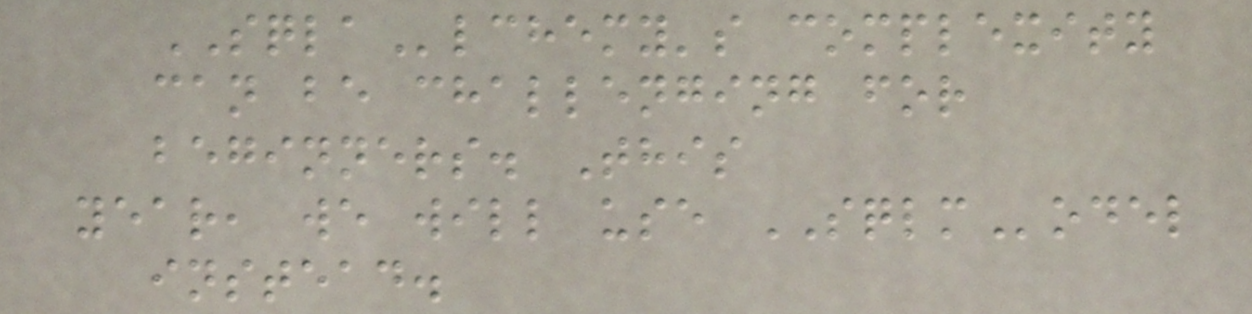SQLAlchemy's complexity
can be challenging for
beginners. This
year, we will use SQLModel
instead.
